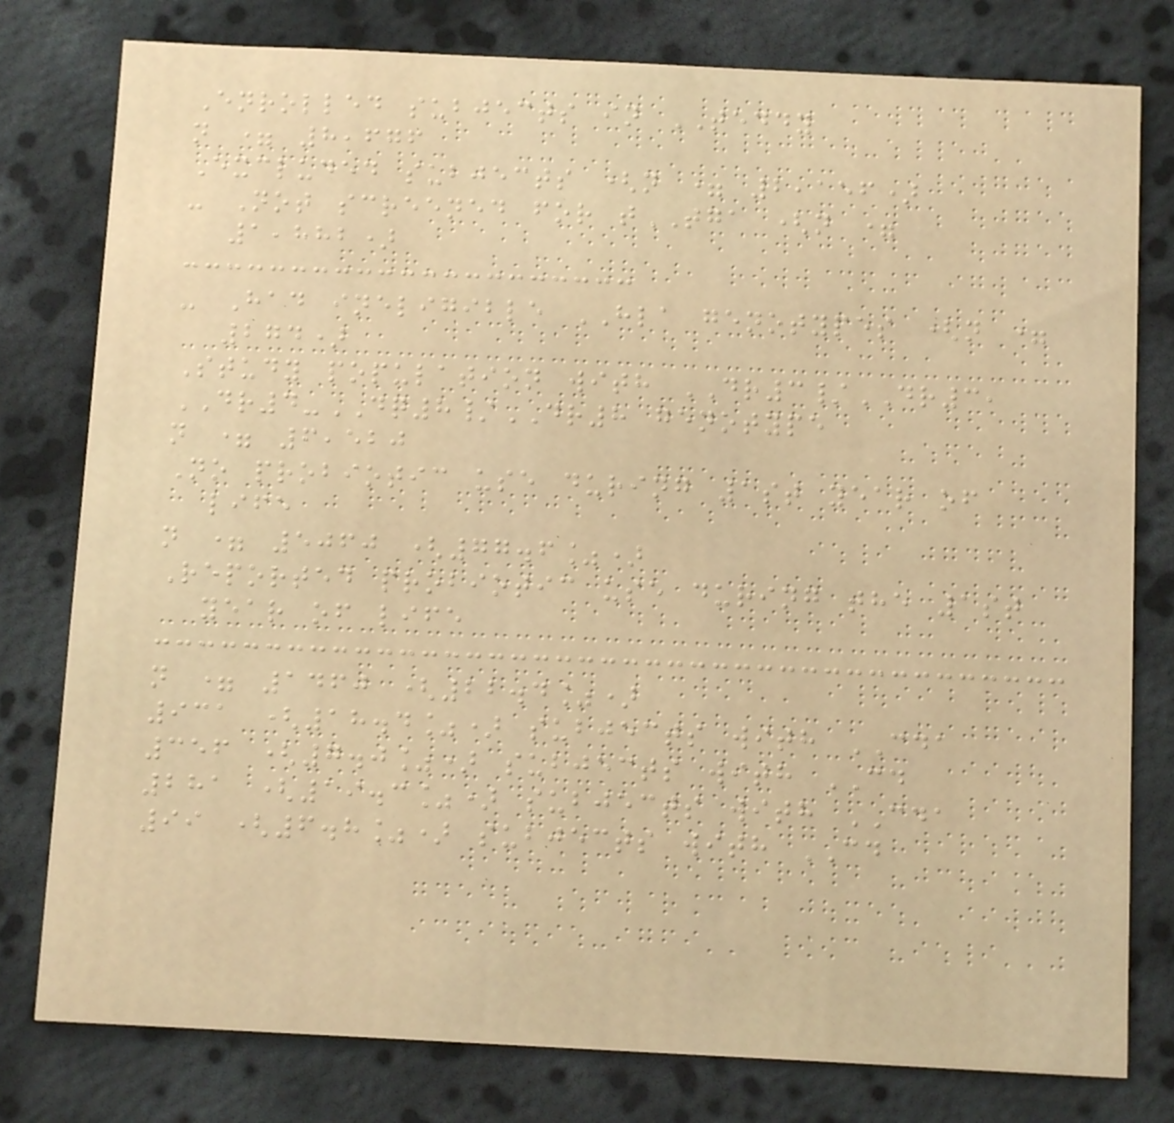Enrolled subjects in TEDDY
n = 8,676
Excluded subjects (n = 2,156)
- Not screened for tTGA (n =
1,882)
- Had ineligible HLA genotypes (n =
274)
Study population with DR3/DR3,
DR4-DQ8/DR8 genotype
n = 6,520
No probiotic use during 1st year of
life
n = 5060 (77.6%)
Reported probiotic use during the 1st
year of life
n = 1460 (22.4%)
931 (18.4%) subjects with CDA
356 (7.0%) subjects with CD
281 (19.3%) subjects with CDA
99 (6.8%) subjects with CD
